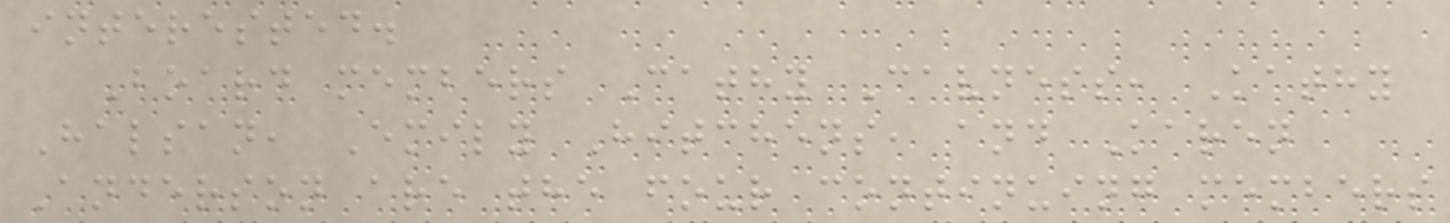interested.
Board members Cathy Cavness, Kathy
Halsan, Emily Hitchens, and Karen
Anderson are the four continuing members
